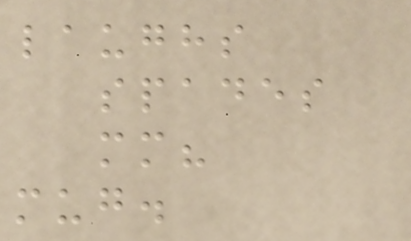laughs
spades
mm?
mug.
